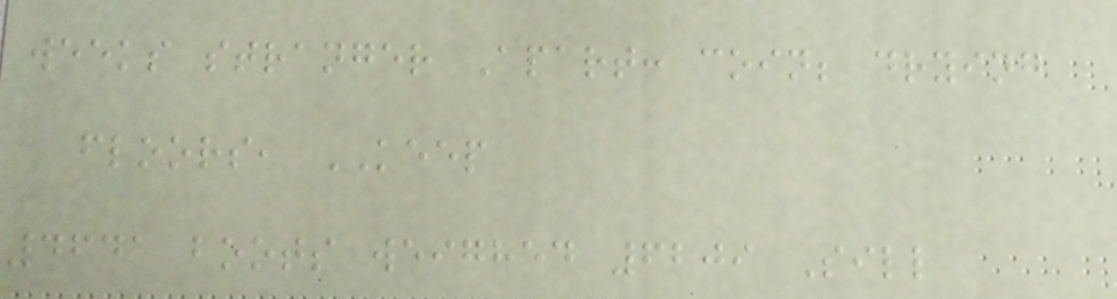weeks stranger Apart: coin; drying
floors, KEEP
4641 boots weighed 6209 Sill
